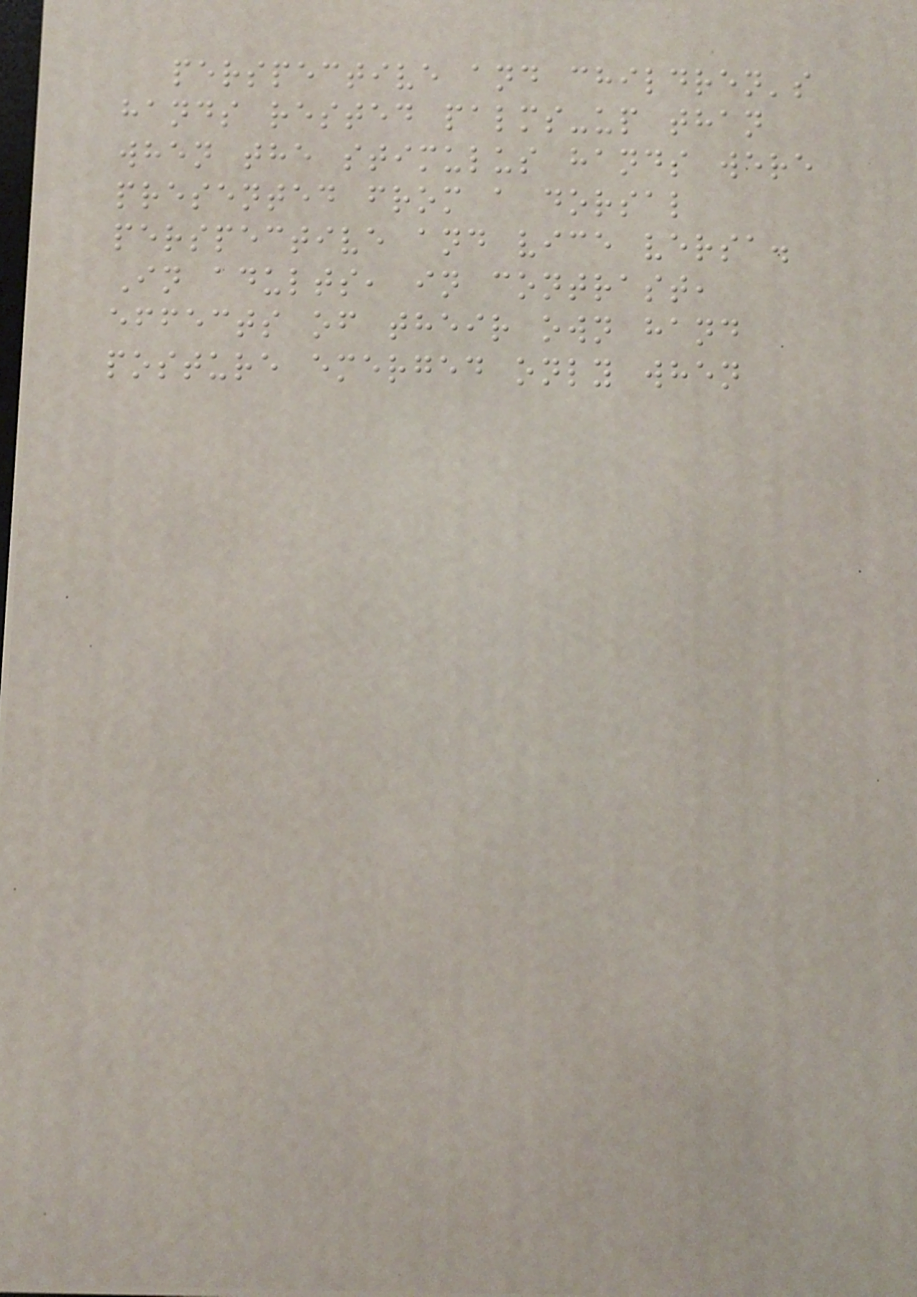perspective and children's
hands rested palms-up than
when the stimulus hands were
presented from a dorsal
perspective and vice versa.
In adults, in contrast,
effects of their own hand
posture emerged only when
